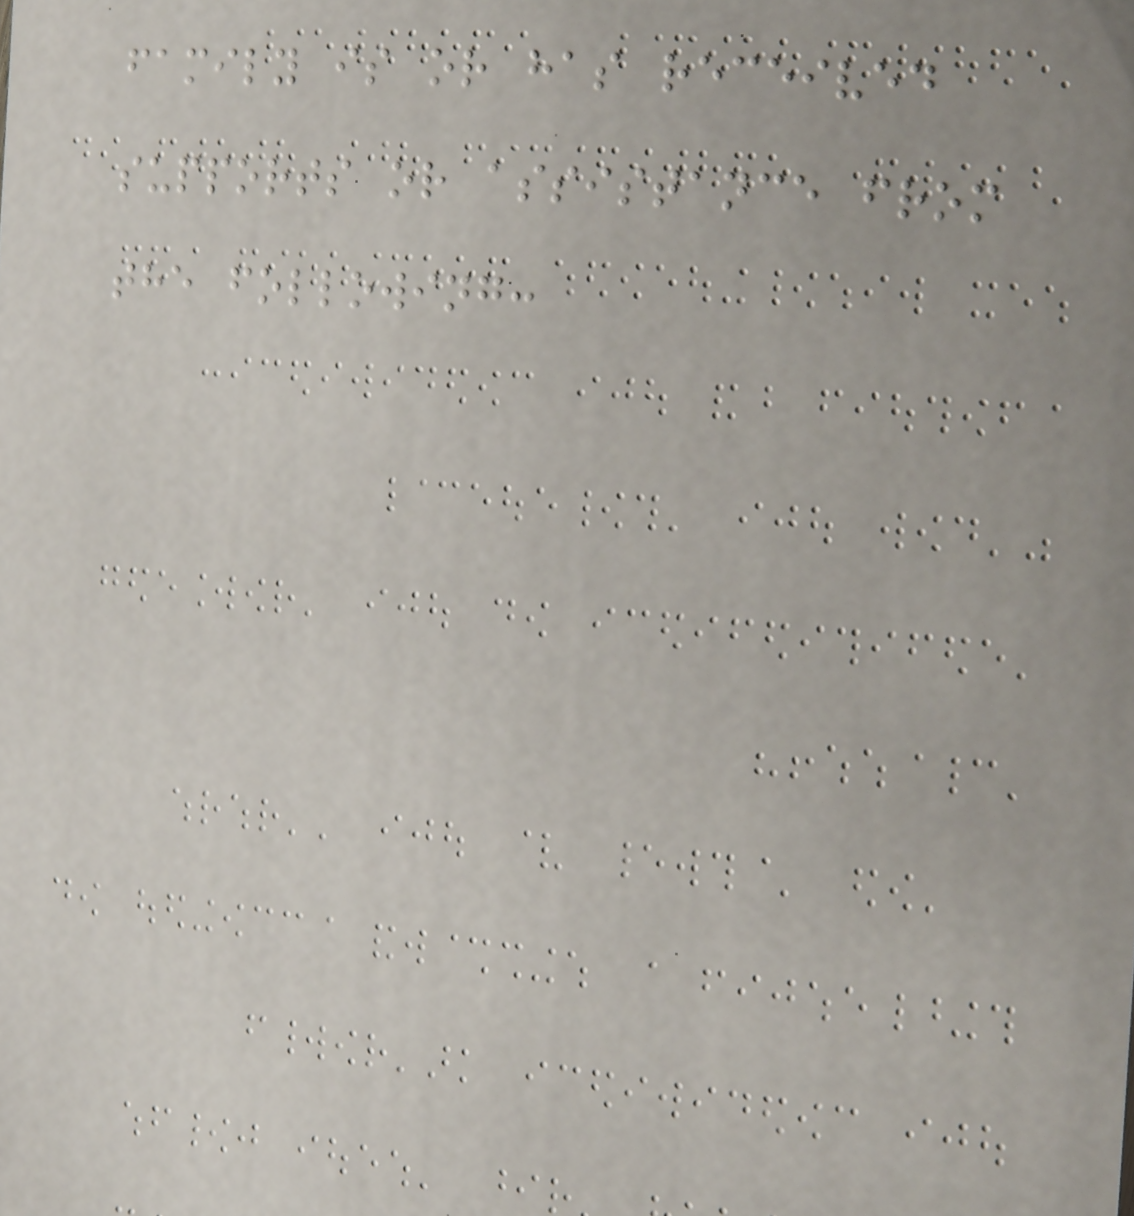family is or has received
supports or assistance from
the following:
